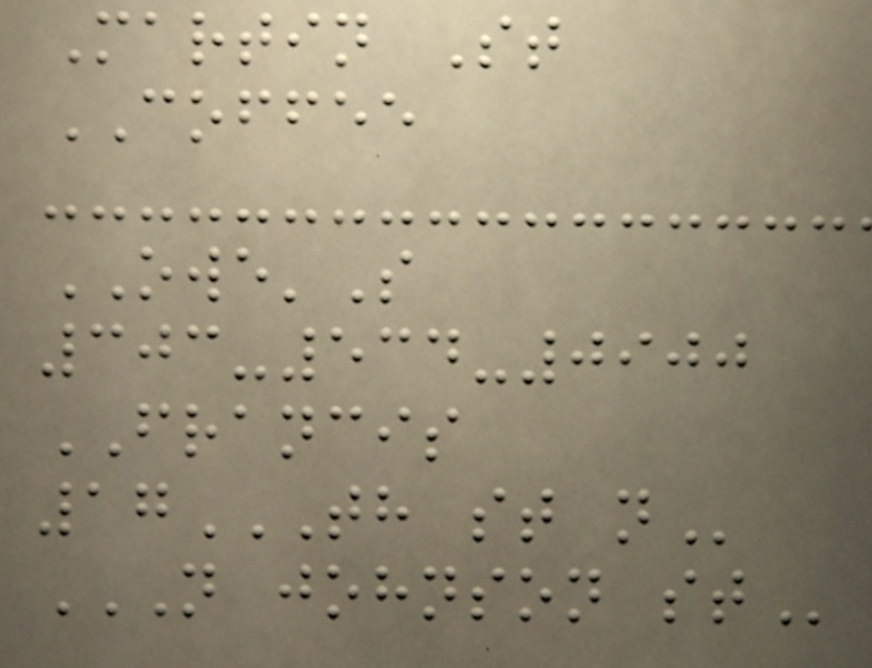Martin St
COFFEE
OWE'S
303-534-0900
FRANCIS
17TH ST N
N JOHNSON ST
